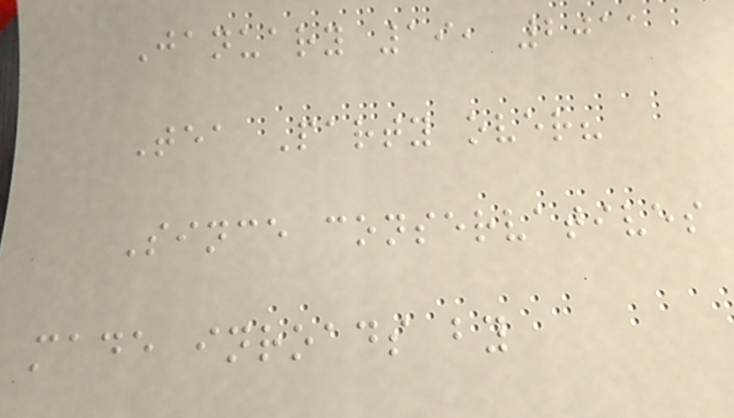January 19, 2011
Tea Party over?
Since conservatives
made inroads by
